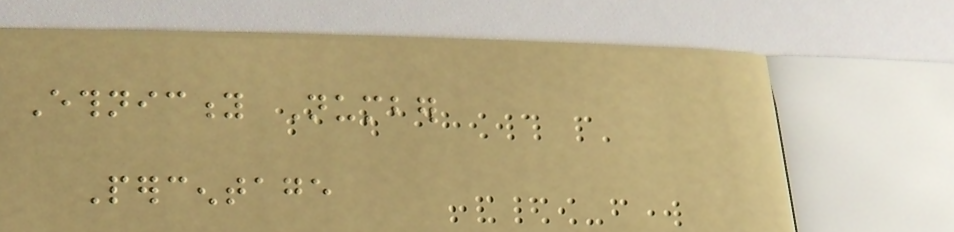Ethnicity Number
Percentage
